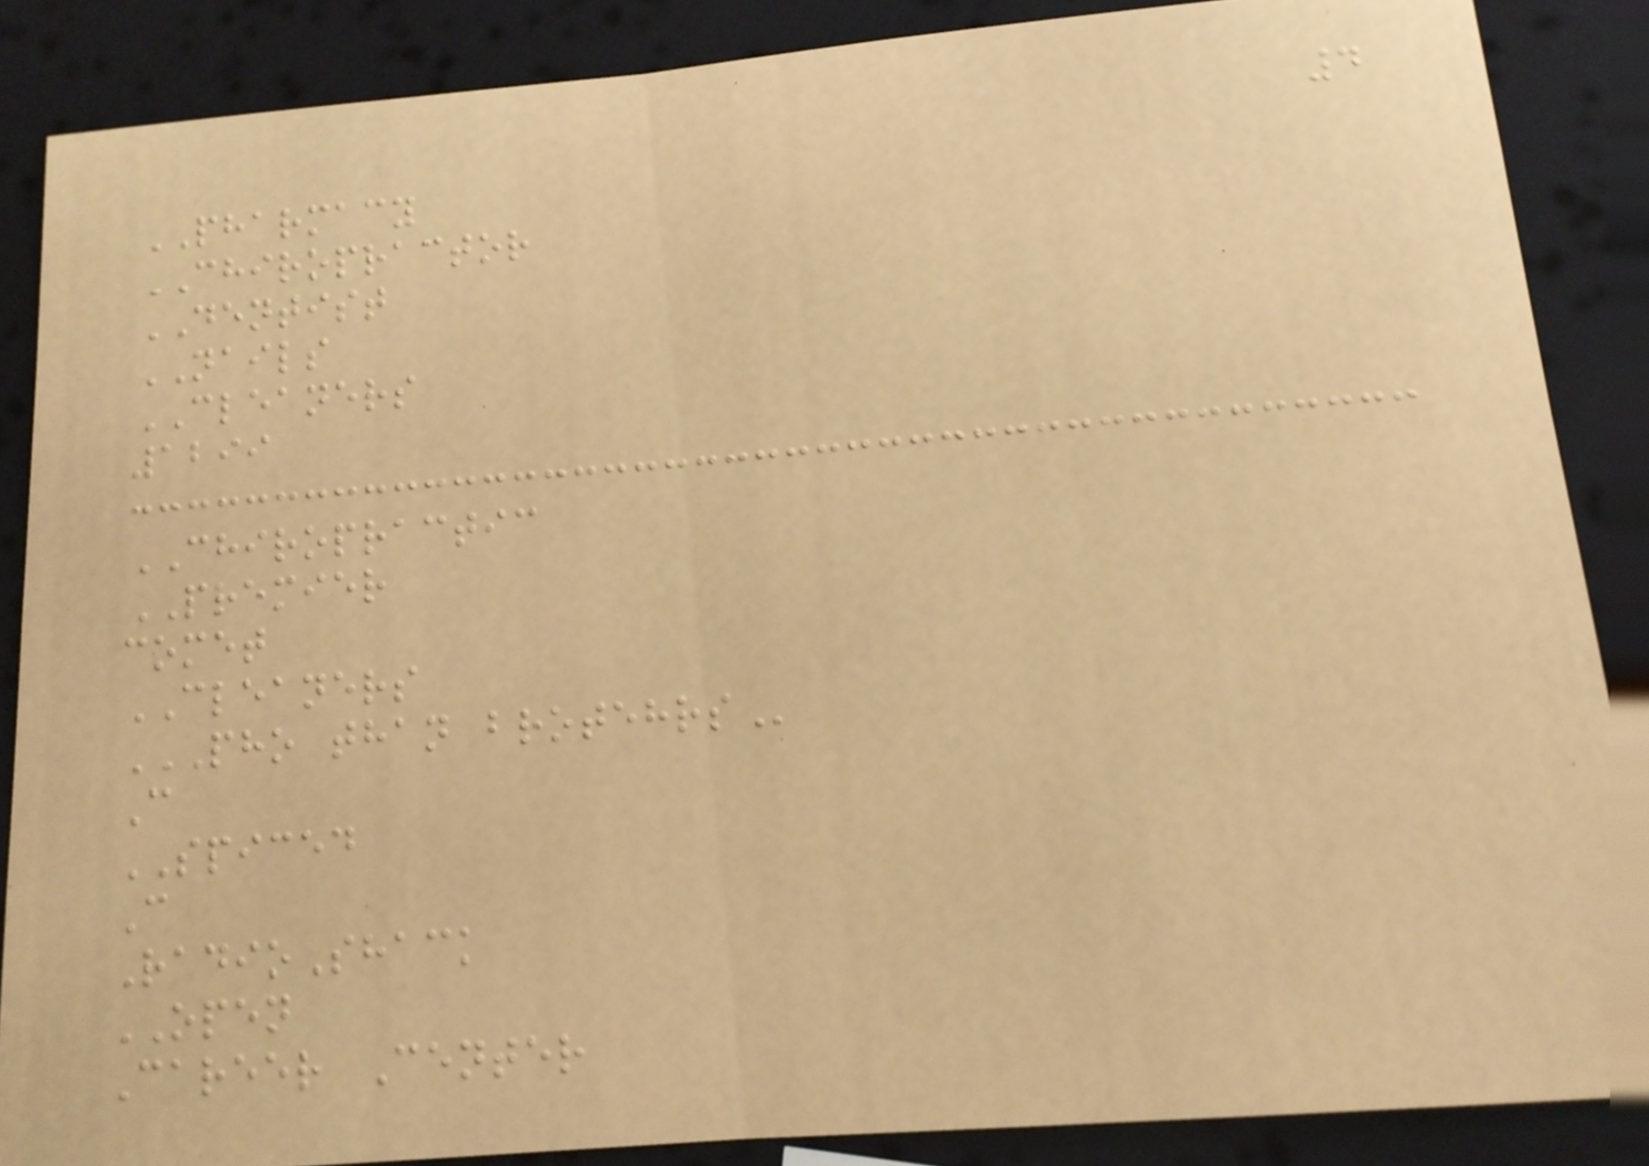4
PHARMACY
CHIROPRACTOR
DENTIST
NAILS
CLEANERS
1299
CHIROPRACTIC
PREMIER
comet
CLEANERS
PHO THAN BROTEHRS
C
SPICED
C
RadioShack
OPEN
Career Center
